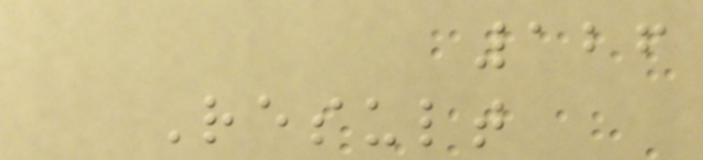126
Result
